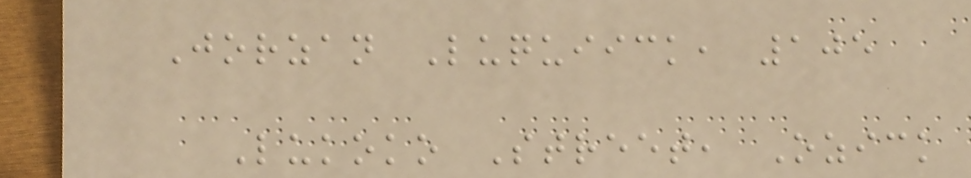Jorzan Luquiick, 105
Lukoko Street, Ozick
